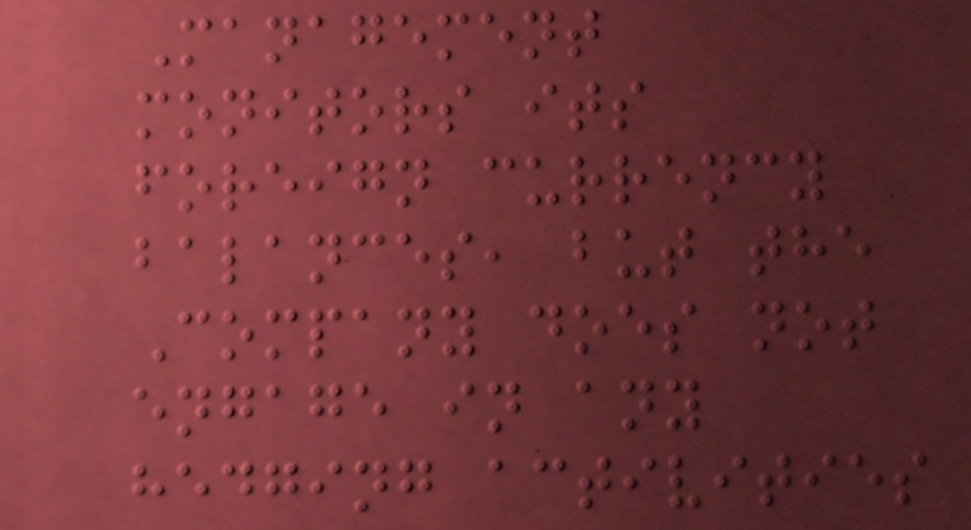Management
monitors its
foreign currency
balances, but the
Company does not
engage in any
hedging activities
